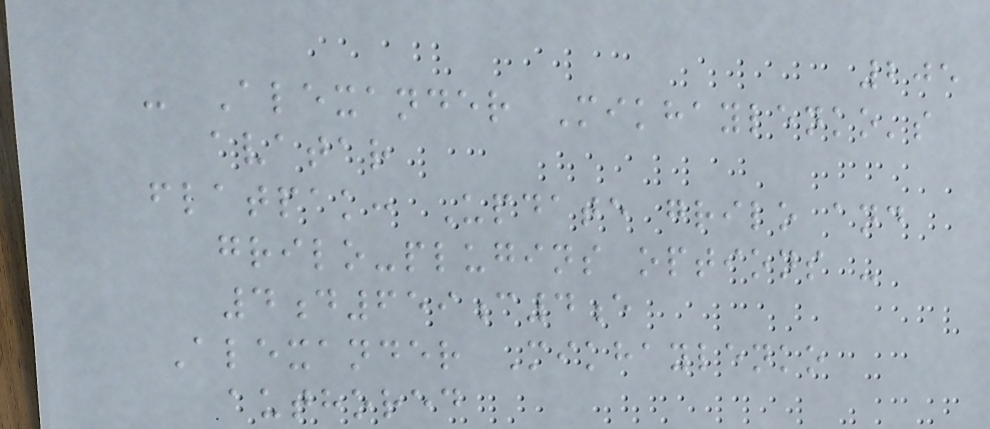205
- Alexander Mikhaylenko's
avatar
flatpak: Update grilo and
grilo-plugins options -
4d659c4e
Alexander Mikhaylenko
authored
